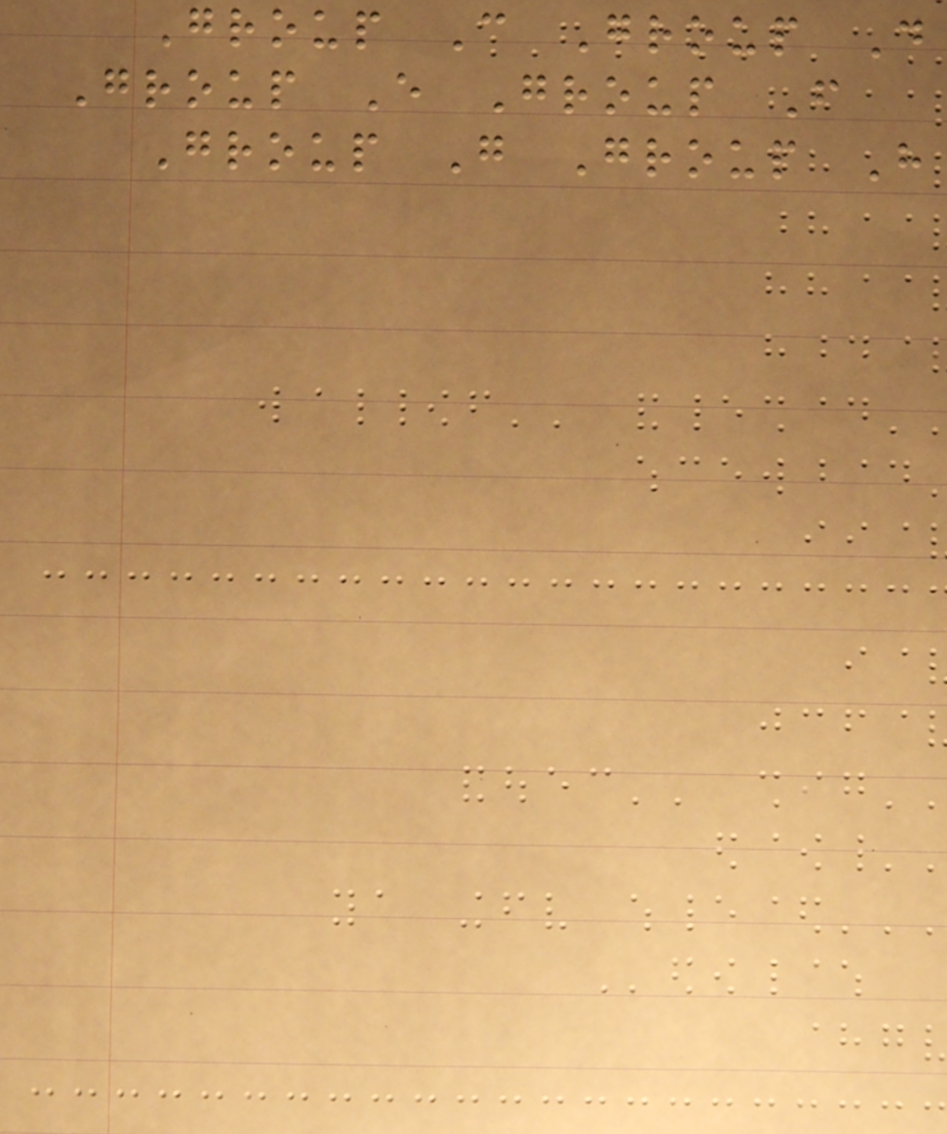Group C Group D
Group E Group F
Group G Group H
